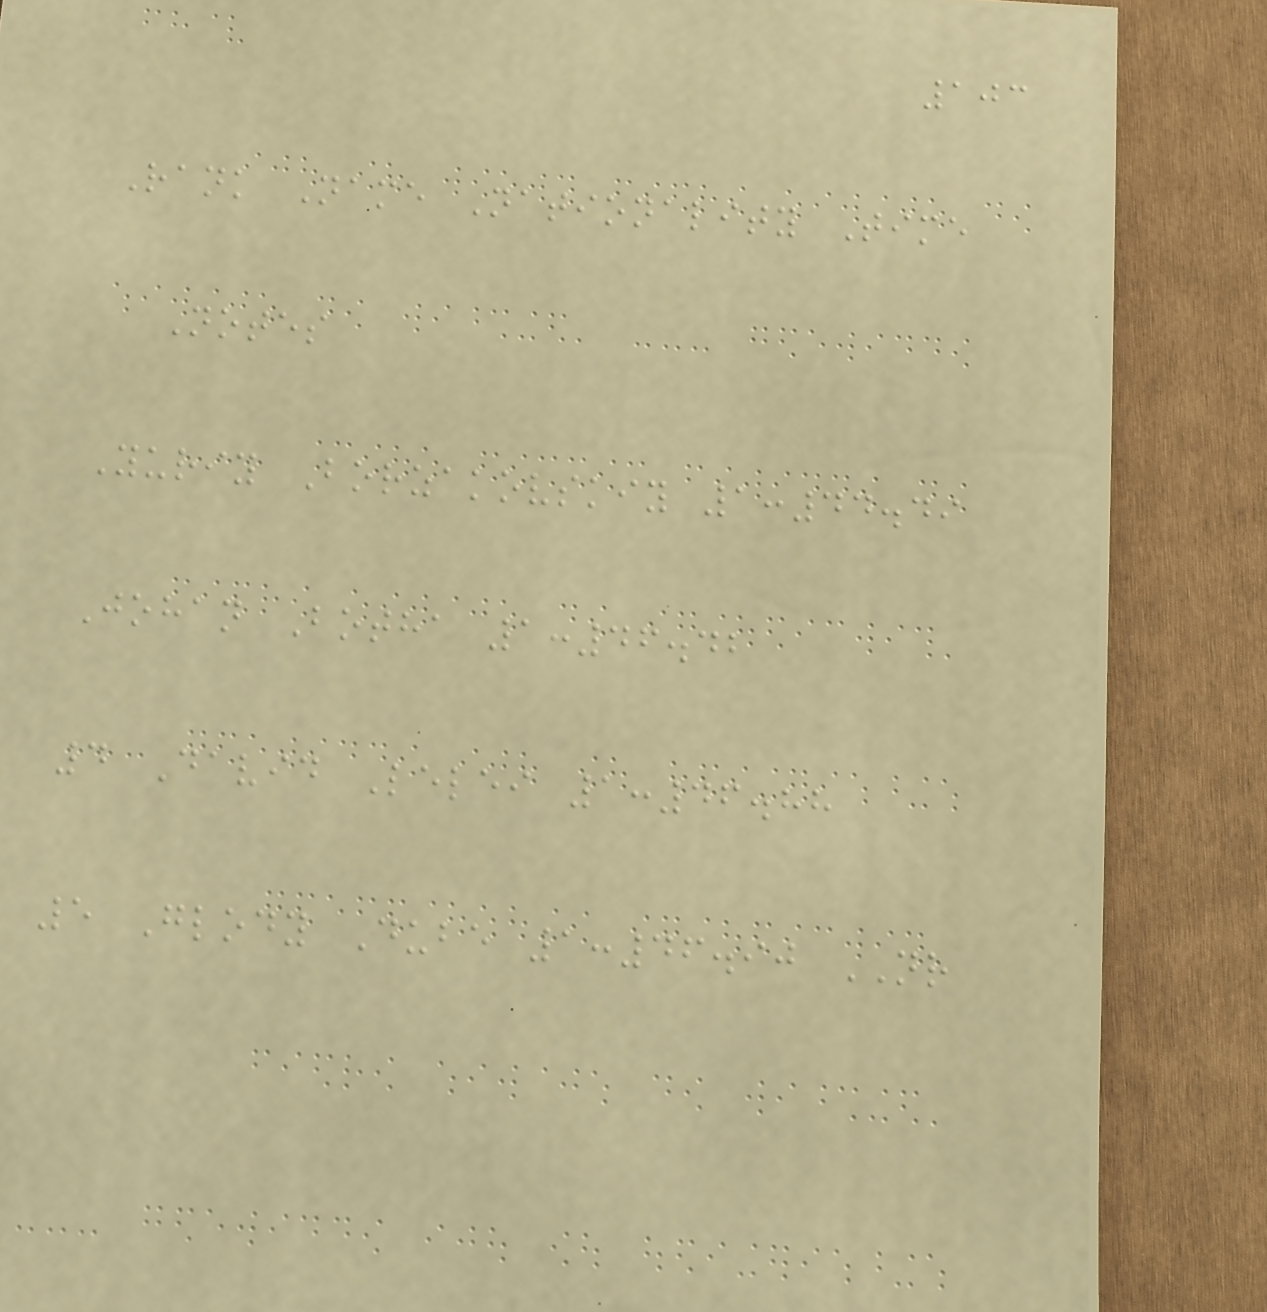103
Rank Name Nationality Time
Notes
Yuriy Borzakovskiy 1:44.49
Johan Botha 1:46.42
4 David Lelei 1:46.88
5 Glody Dube 1:46.90 NR
